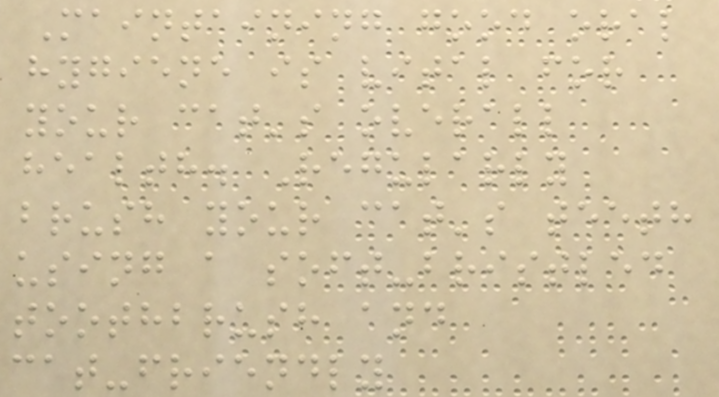Maintaining good oral
hygiene is vital for
your cat's overall
health. Regularly
brush your cat's teeth
using a soft-bristled
toothbrush and
cat-friendly
